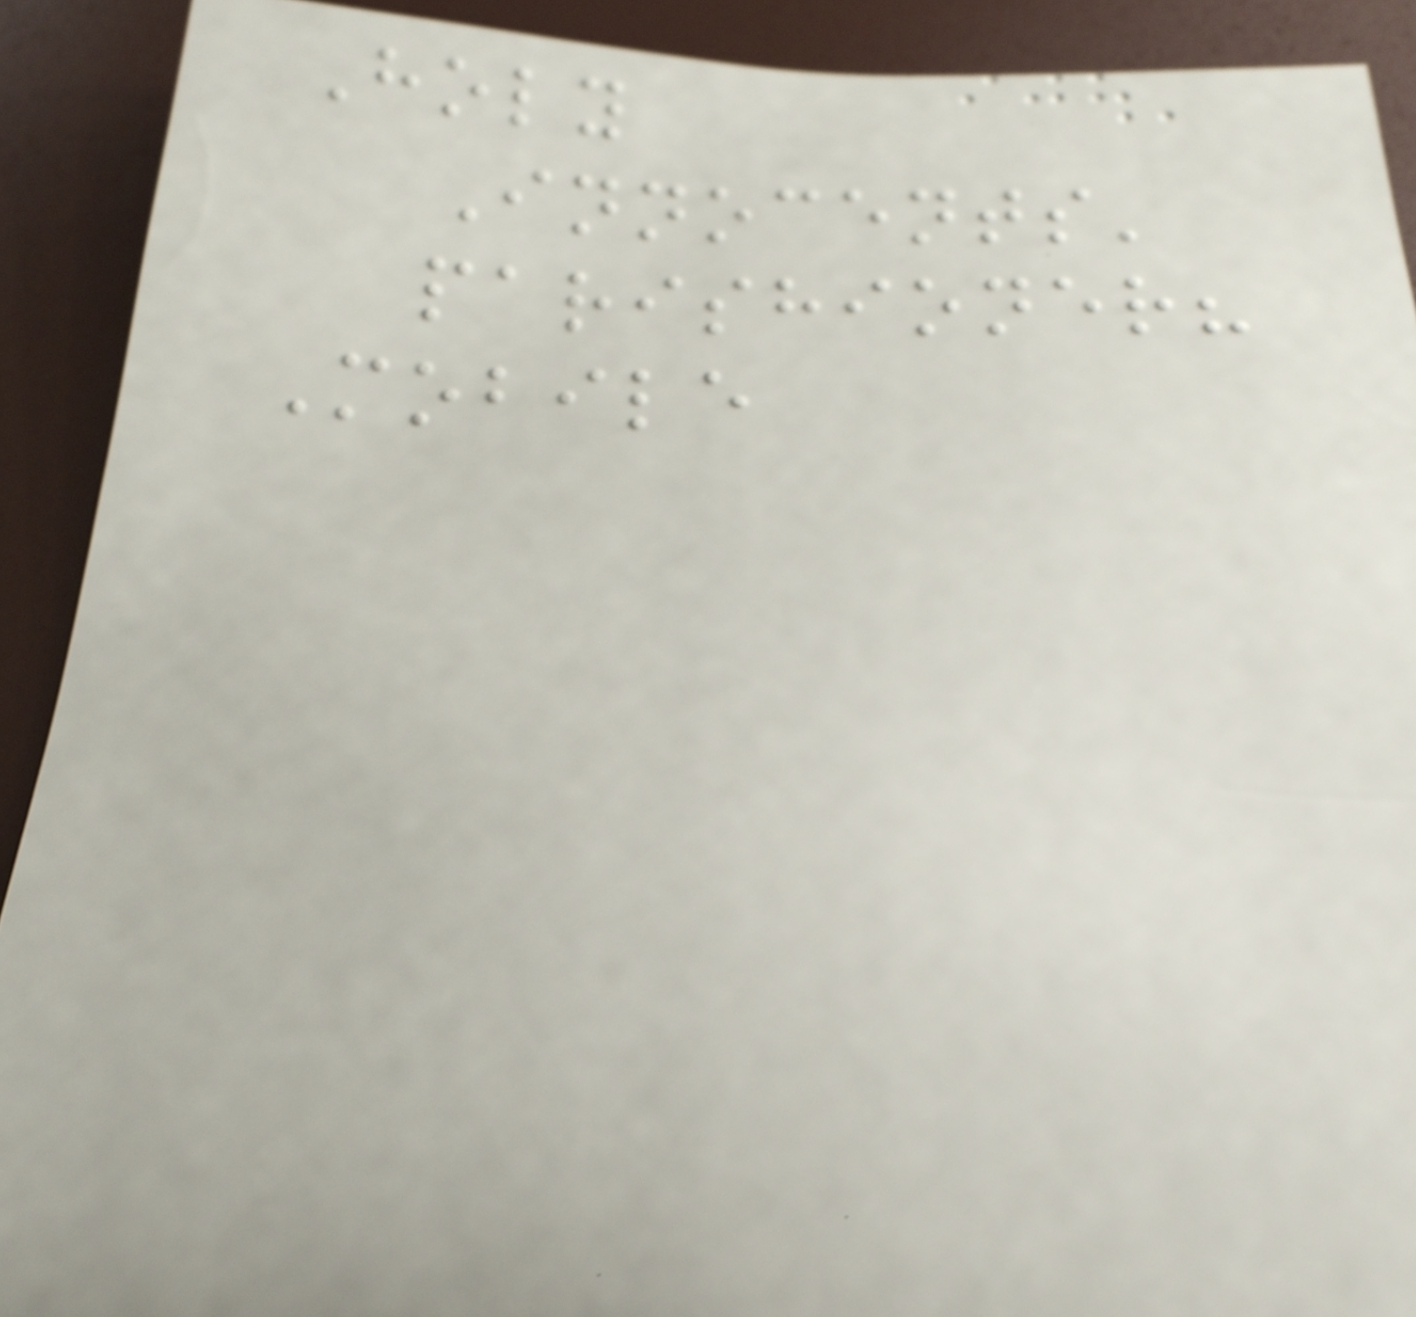Holy
Innocents'
parishioner?
Mobile
